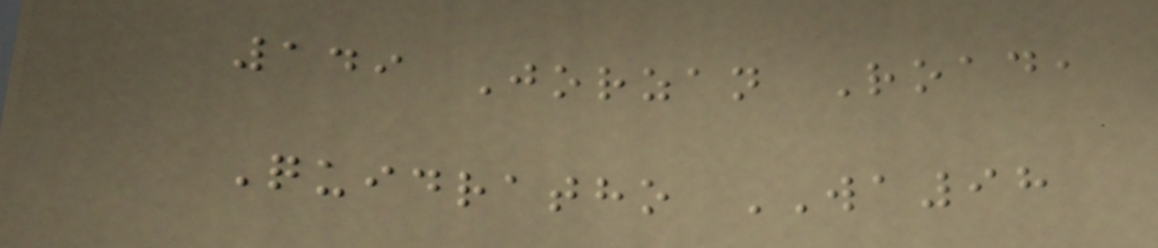149 Jorzan Road,
Quidratho WA98
